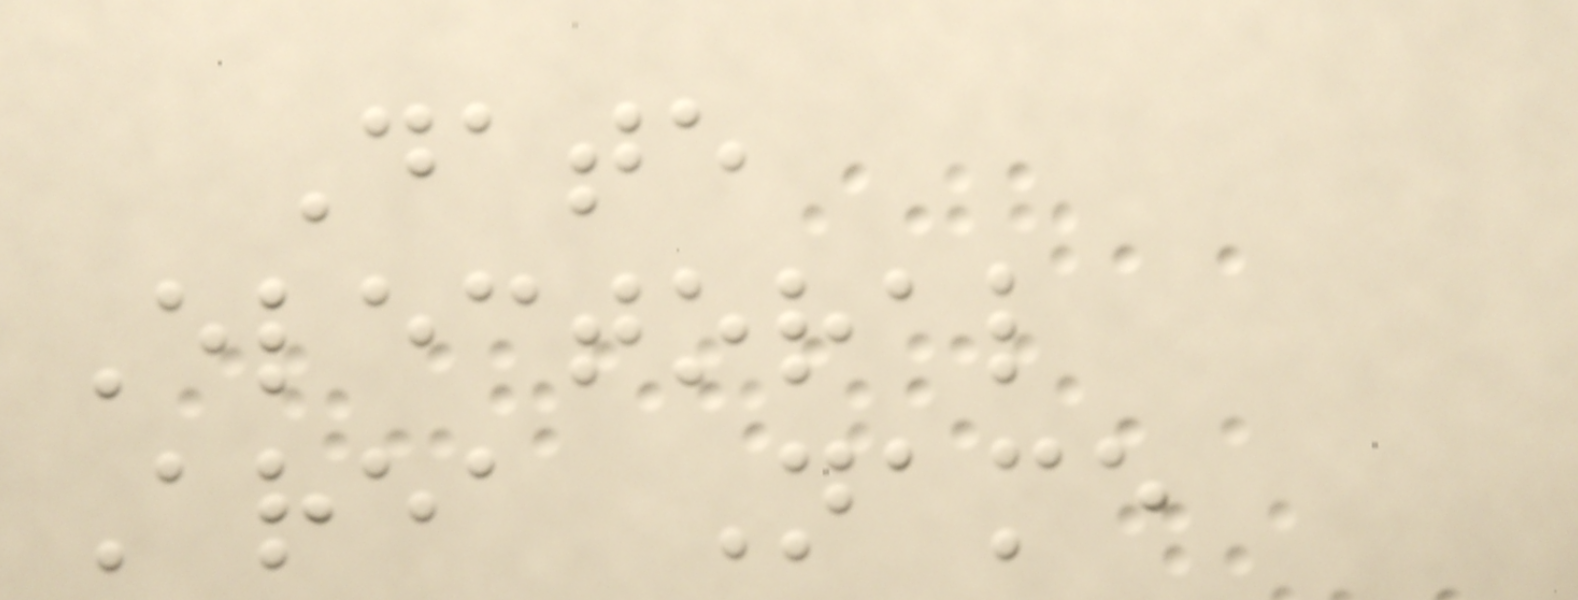Date
Electoral
Area Name
